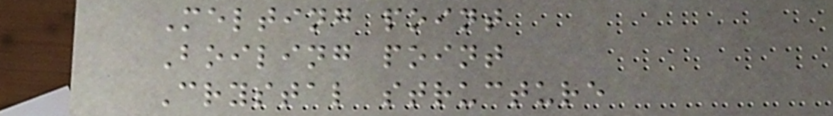Melting point
Boiling point
Crystal structure
